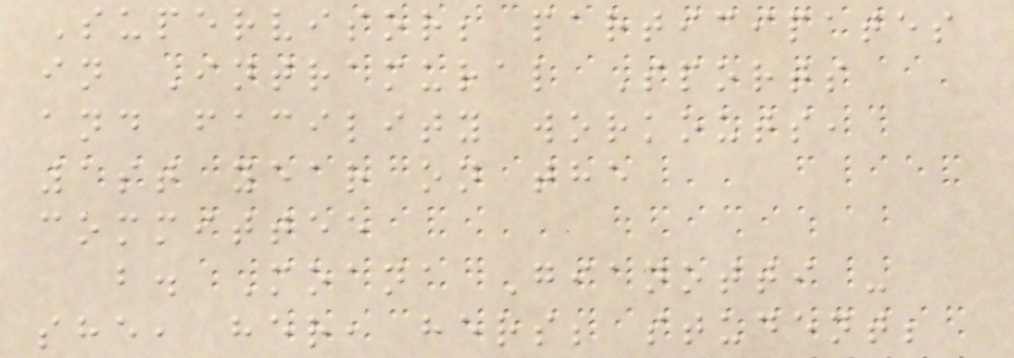Supervisor; participates
in Intramural Sports
and facility workouts,
1st year on the
committee
b. Moana Gianotti -
she, her, hers; student;
